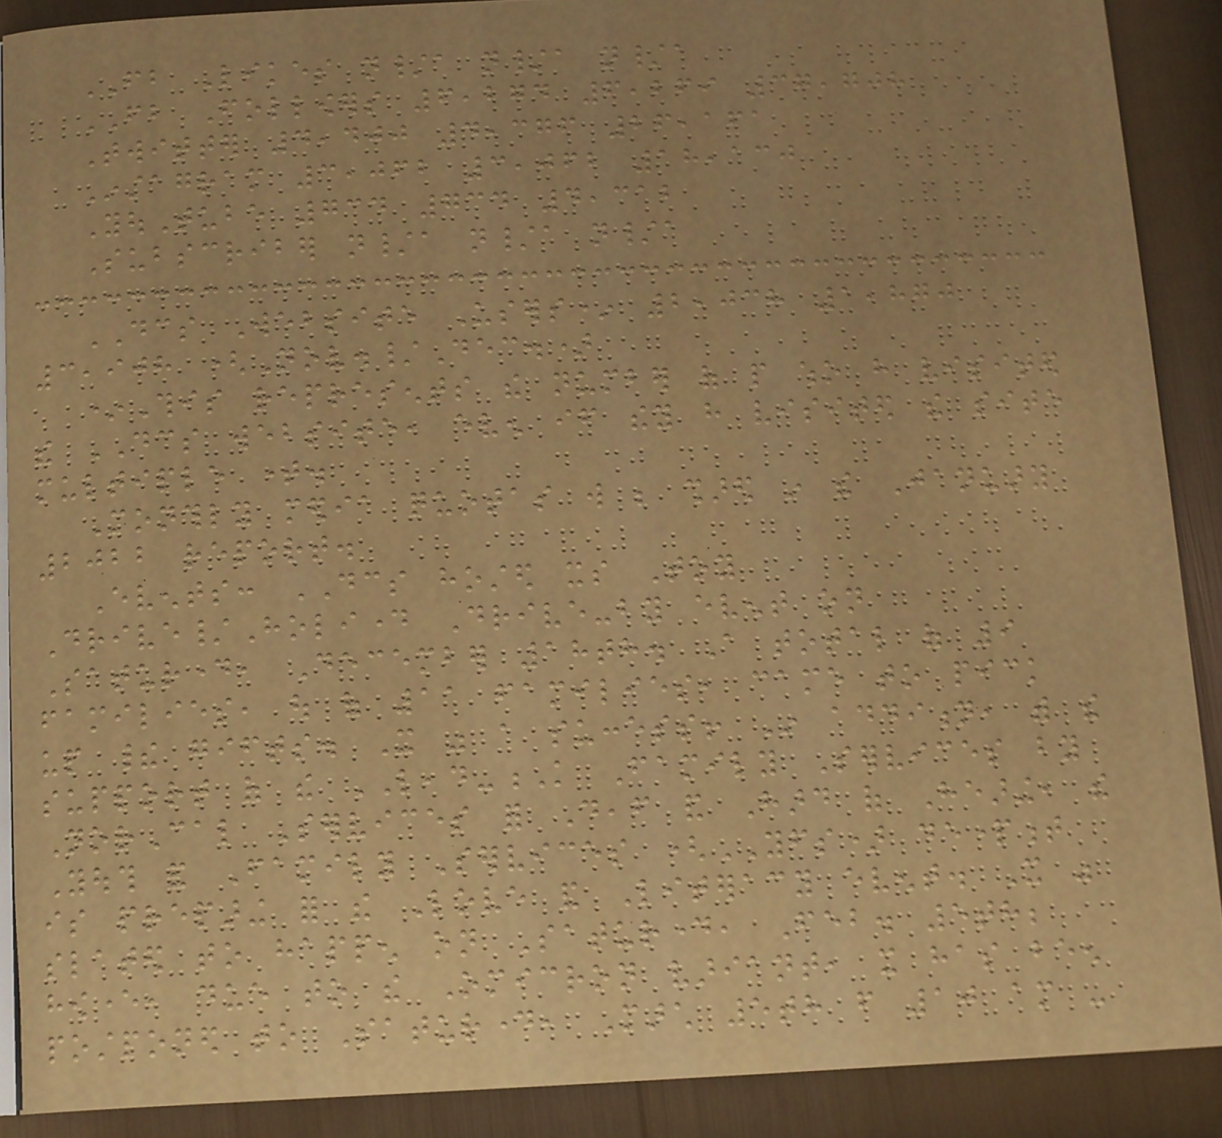FB Likes n/a n/a n/a
FB Followers 6,274 6,269 37,708
Twitter 4,400 4,376 26,161
Instagram 3,062 3,062 18,130
YouTube 734 734 4,312
Subscriber n/a n/a n/a
DCS Website Users* 2,038 1,870
3,908 (Nov./Dec.)
*This represents the number of people who have visited
the DCS website, even if they have visited the site
multiple time.
Monthly media quotas will be shared in the January
2022 report.
Events: DCS hosted its Toy
Drive/Holiday Drive-by event on
Saturday, December 18th. A total of 9
families, out of 11 families, came to pick
up their gifts. It was a success! In addition, with the
support of the LEAD-K Family Services by
NorCal Services for Deaf and Hard of Hearing, the
Youth and Family Services (YFS) department
is preparing for the Love and Literacy event. It was
slated to happen on Saturday, Feb. 5th;
however, due to the Omicron variant, it has been
postponed to Saturday, March 5th from 10 am -
